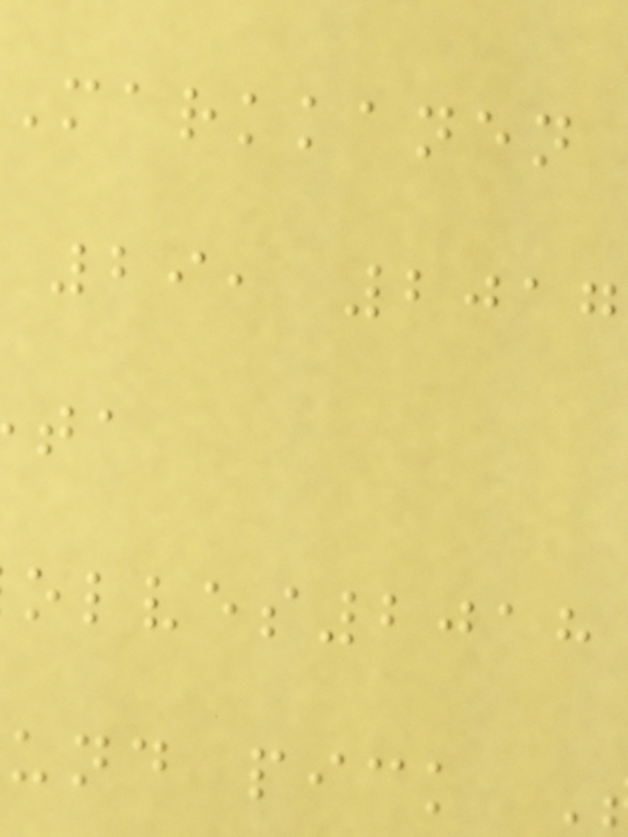Markkanen
29, 2017
olves2018
und pick
